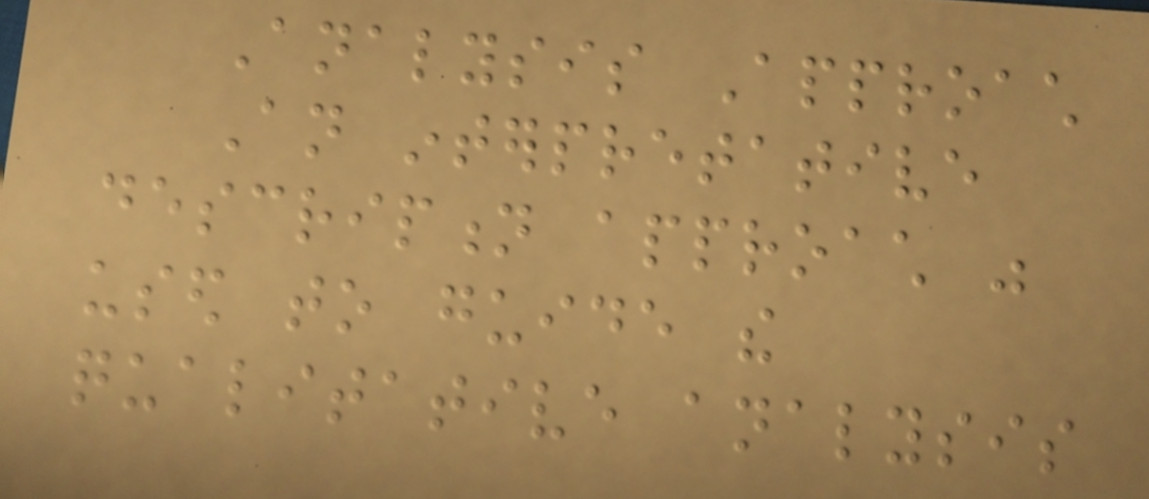Analysis Approach
An interpretative
description approach was
used to guide the
qualitative analysis
